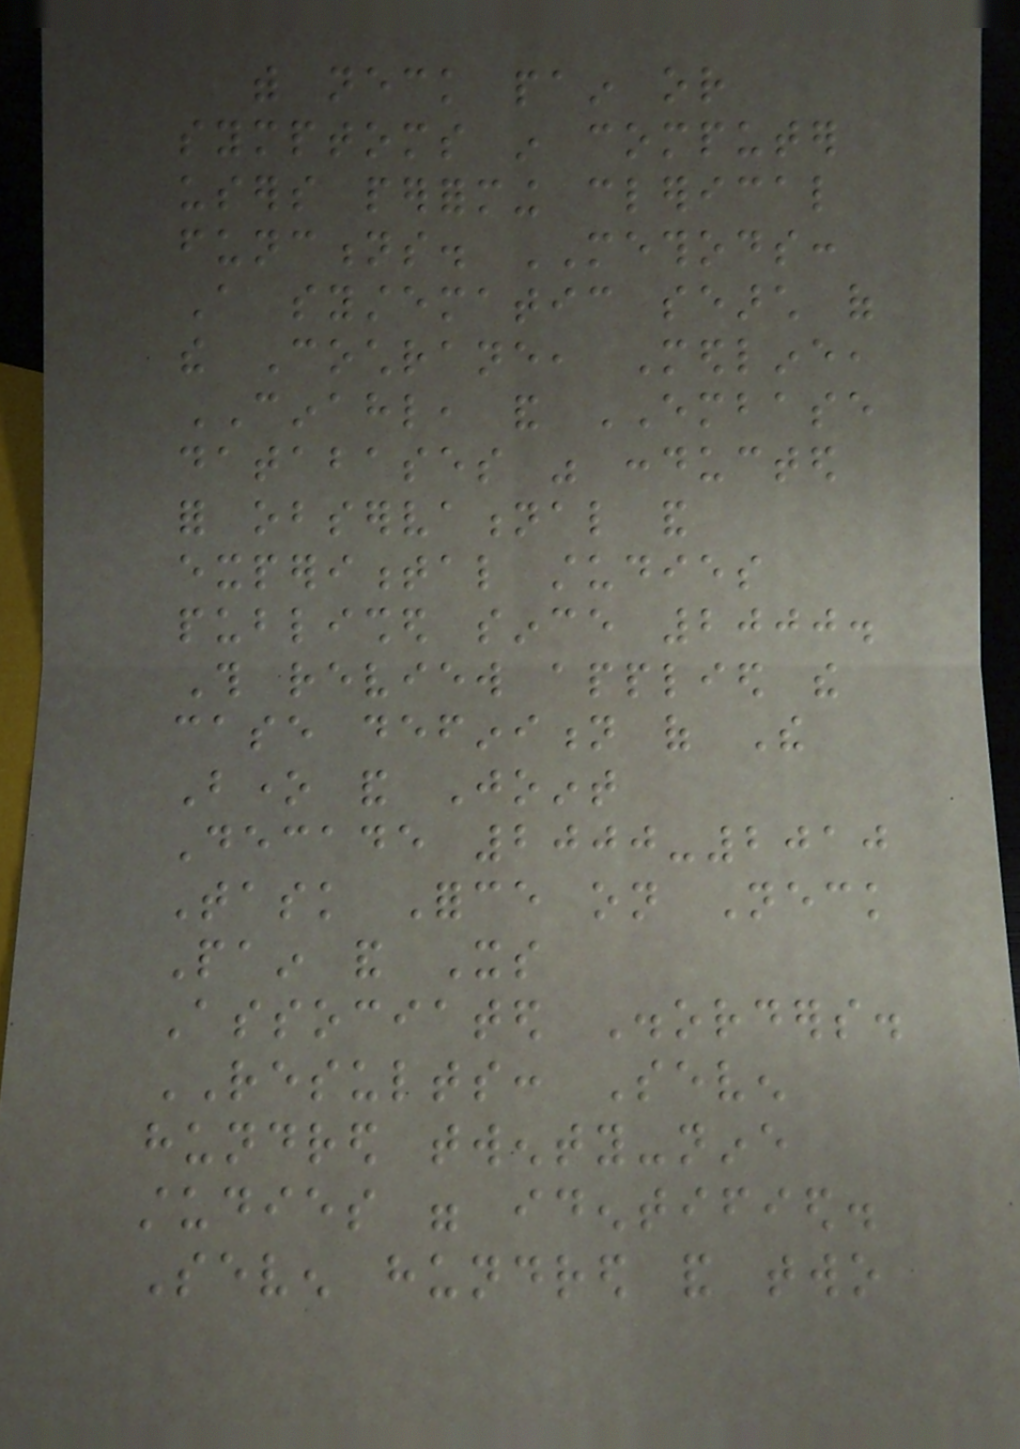with neck pain or
symptoms in computer
users performing clerical
functions. METHODS:
A systematic search of
the Cochrane, Medline,
CINAHL, and EMBASE
databases was conducted
for observational and
experimental studies
published since 2000.
This review applied the
case definition of The
Bone and Joint
Decade 2000-2010
Task Force on Neck
Pain and Its
Associated Disorders.
RESULTS: Seven
hundred twenty-nine
studies were identified.
Seven hundred and two
